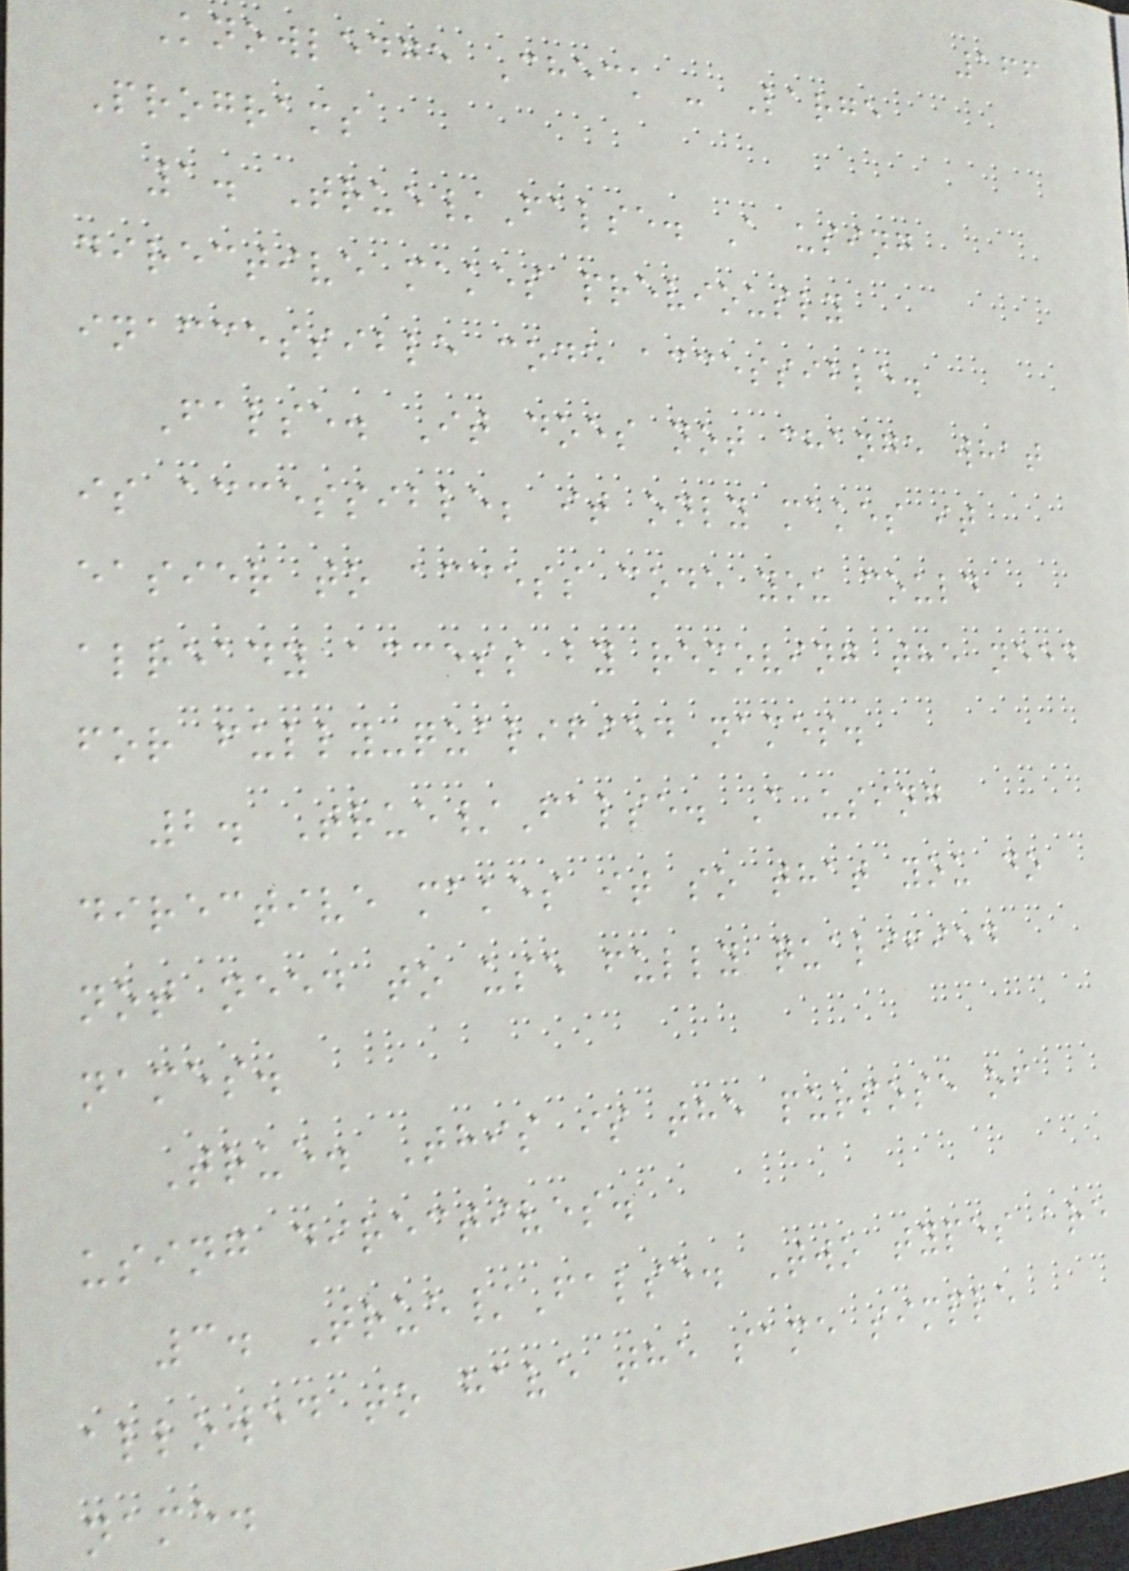166
Knowledge Check - Large
Programs
1. True/False. A using
directive makes previously
inaccessible code accessible.
False. It does not change what
is accessible; it only makes it
easier to access code you could
already access by removing the need
for fully-qualified names.
2. True/False. A using
directive makes it so that you do
not need to use fully qualified
names.
True. This is the purpose of
using directives.
3. True/False. Two types are
allowed to have the same simple
name.
